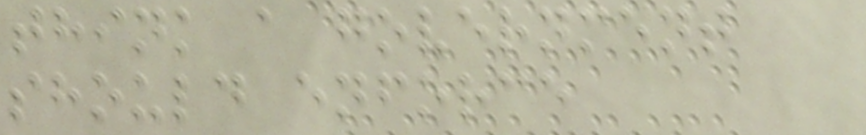think a government
should enforce
